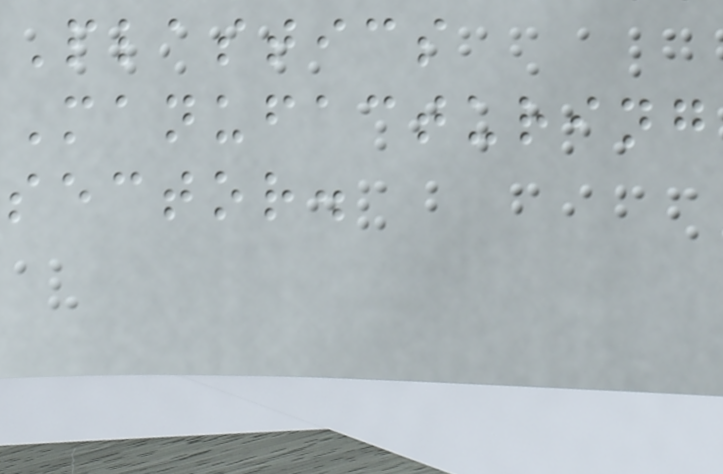Plastics
Manufacturing
sector.
